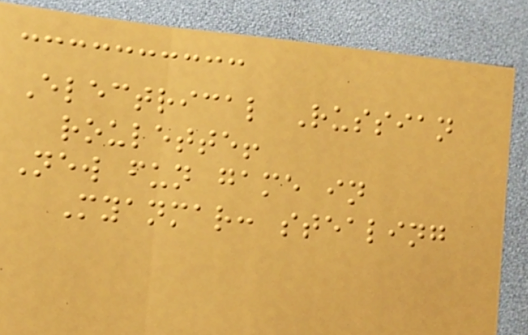Electrical Russian
roulette!
New fun game in
Myanmar: stealing
